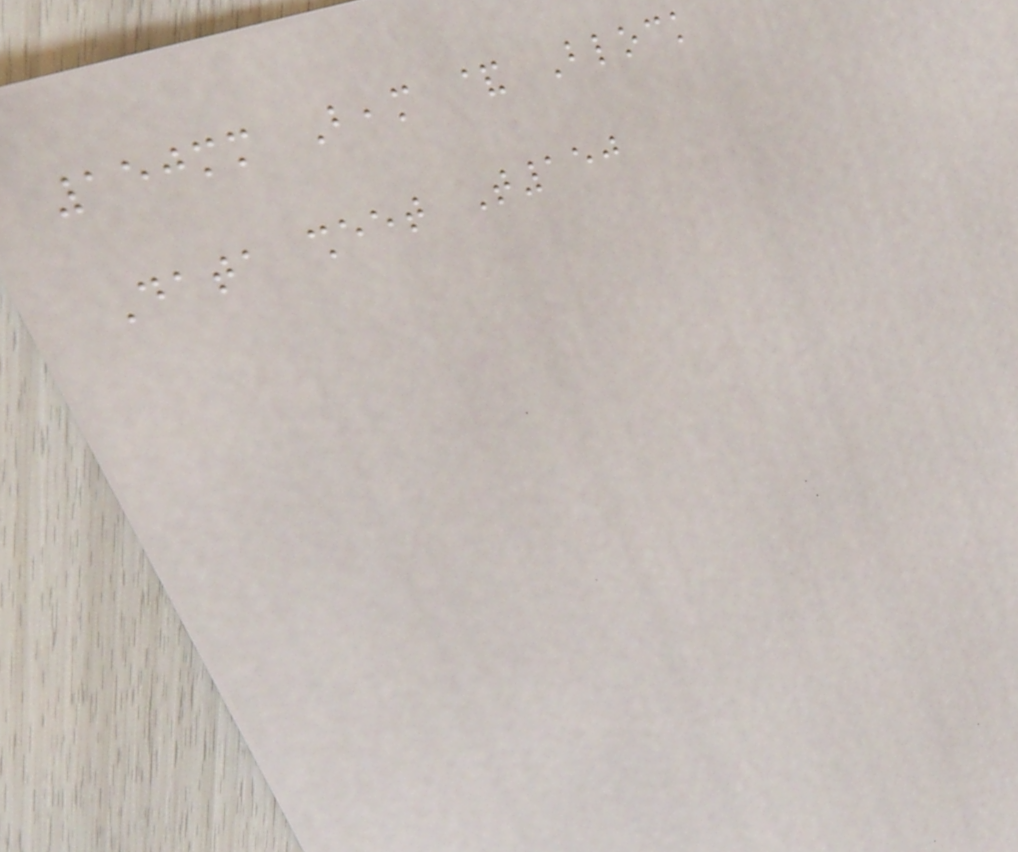150mm Beam & Block
Data sheet T150
